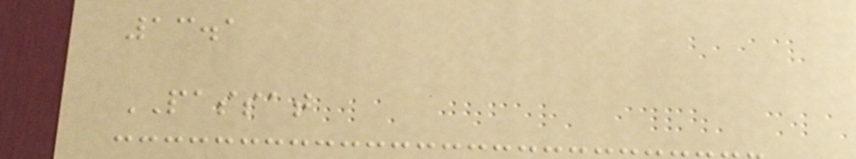13.1
PASSAT
